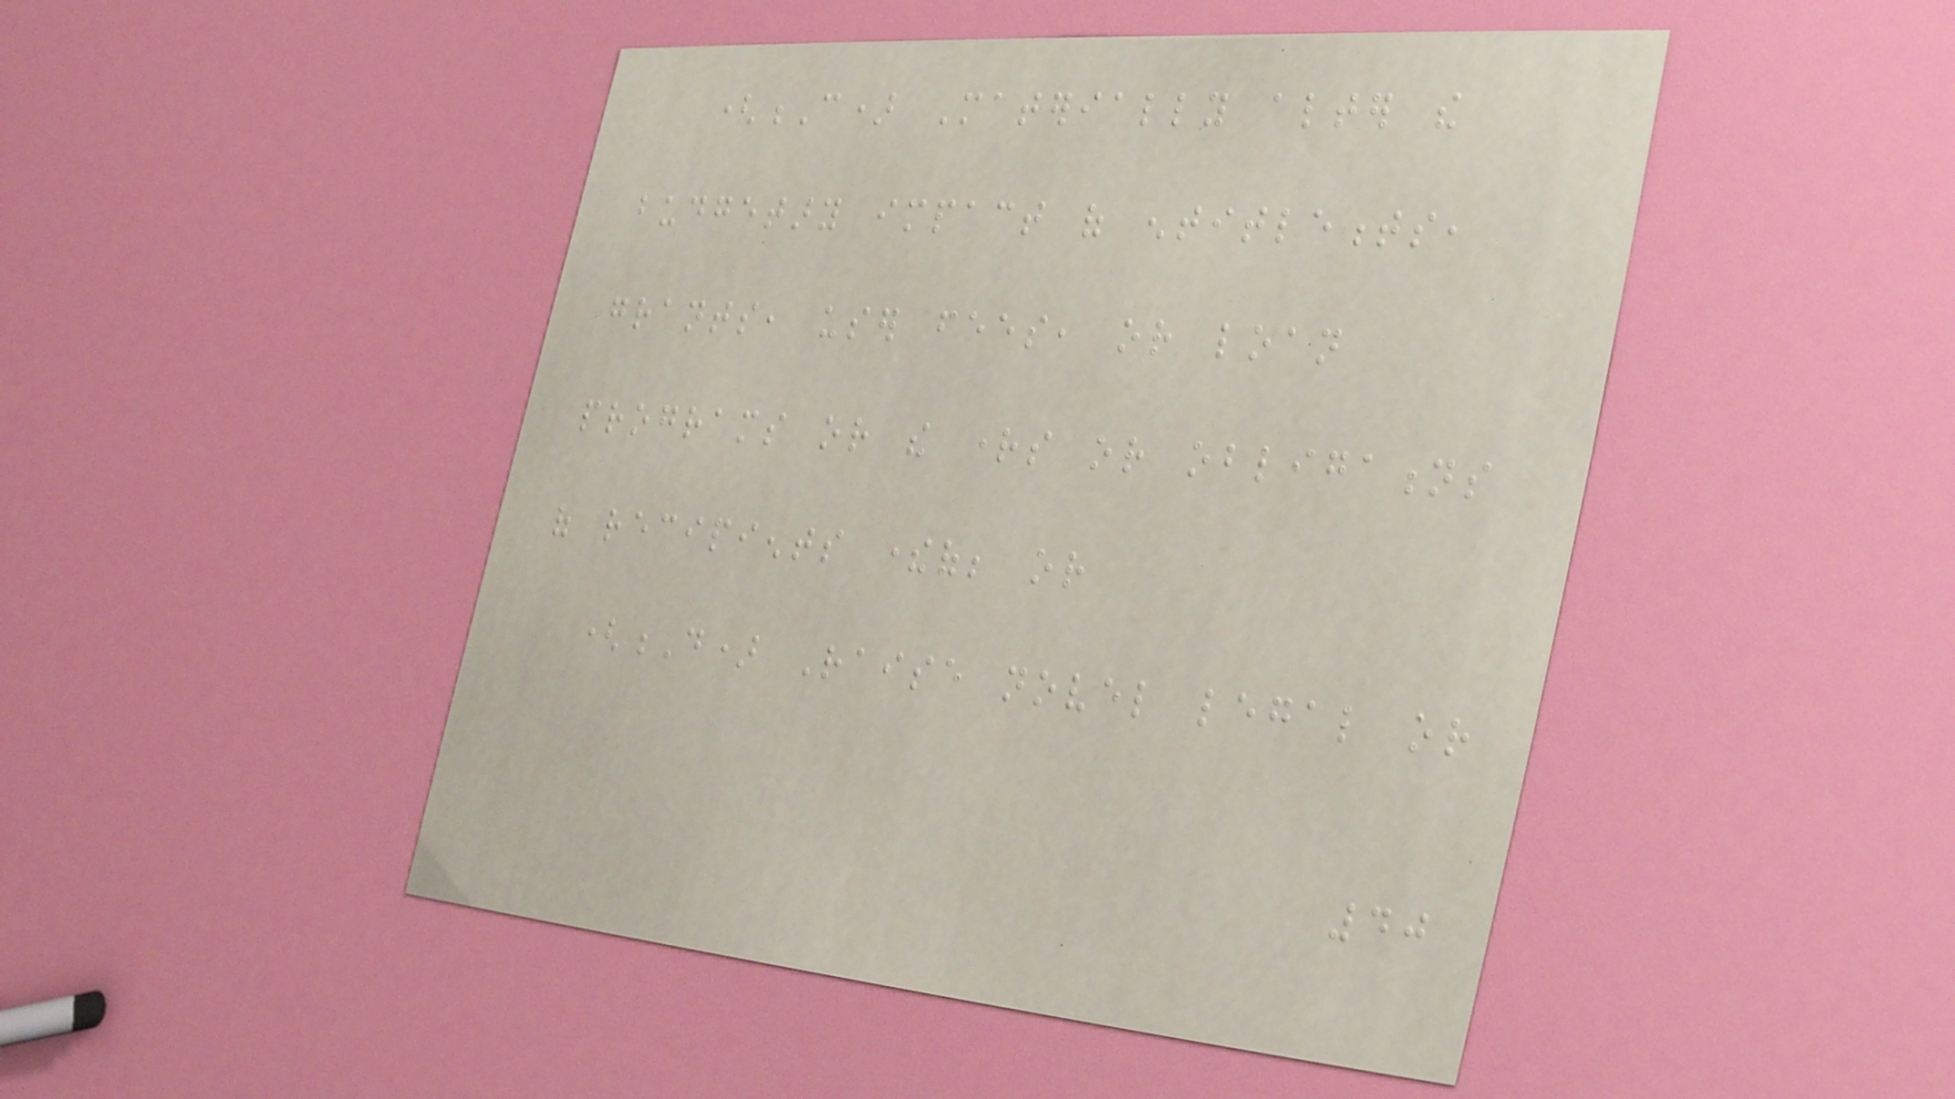(C) Materially alter the
budgetary impact of entitlements,
grants, user fees, or loan
programs or the rights or obligations
of recipients thereof; or
(D) Raise novel legal or
40
